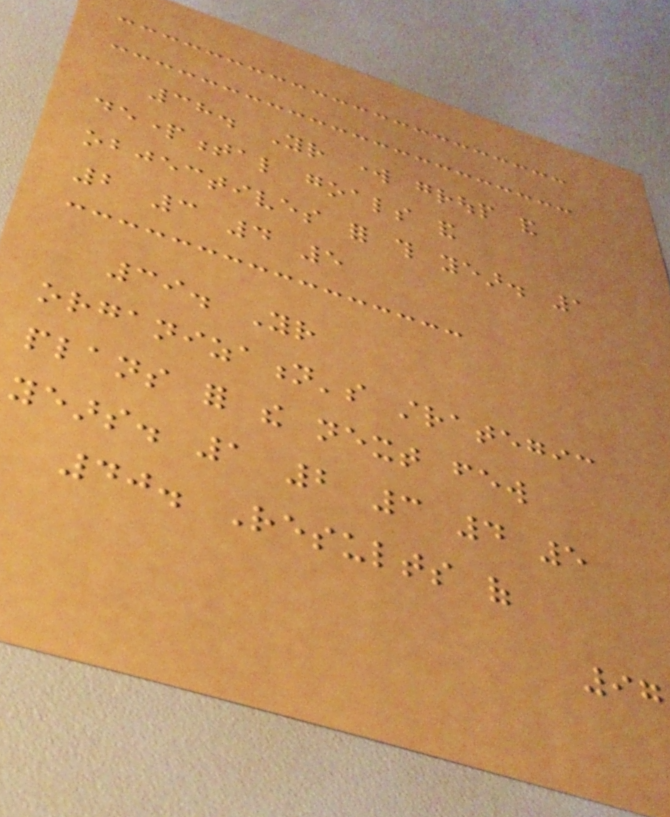38. Your work group and
departmental goals and
objectives for this year. 1
2 3 4 5
39. Your
organization's strategic
plans for the next few
years. 1 2 3 4 5
40. Results of
97
